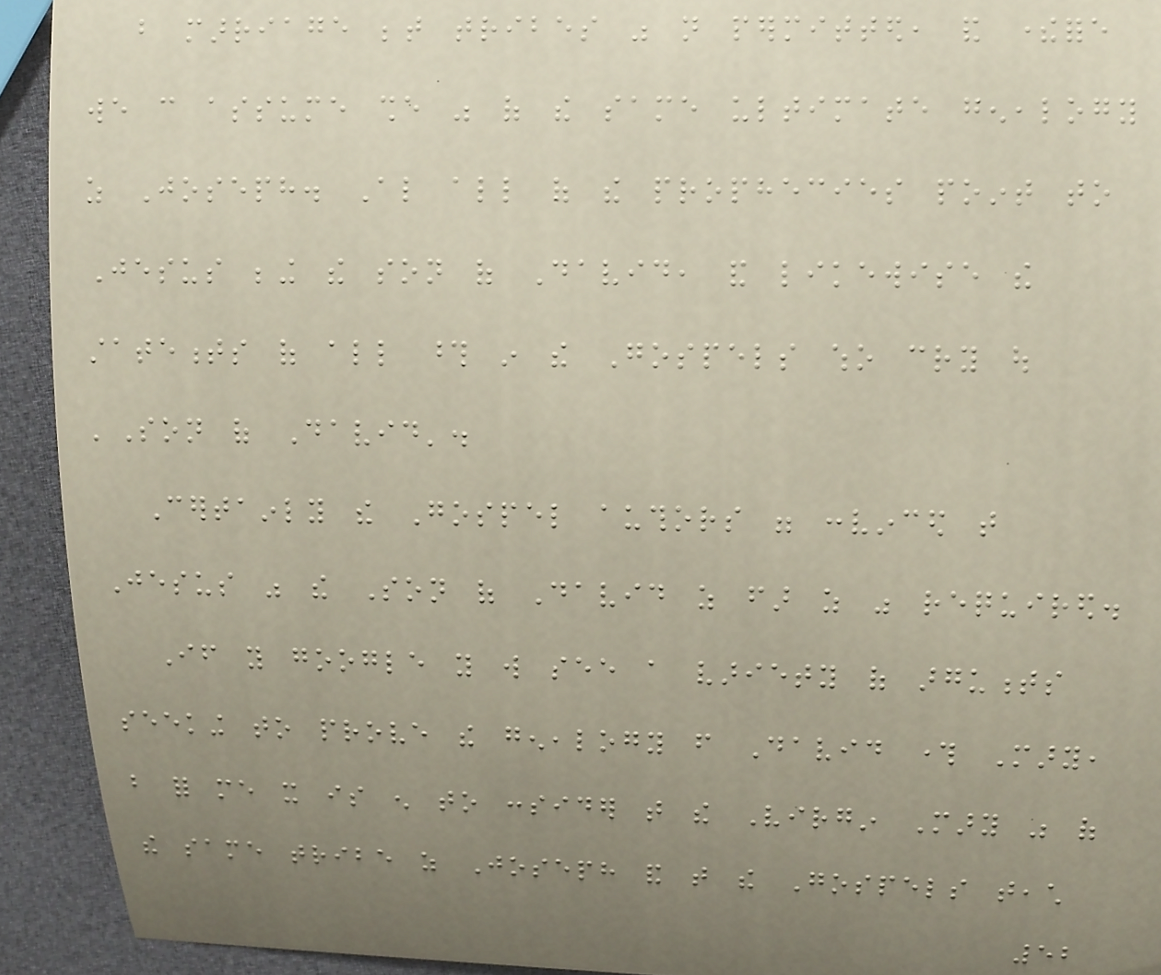but marriage between tribes was not permitted, and therefore
we can assume she was of the same ultimate genealogy
as Joseph. Also all of the prophecies point to
Jesus being the son of David, and likewise the
statements of all those in the Gospels who cry out
'Son of David'.
Certainly the Gospel authors were convinced that
Jesus was the Son of David as far as was required.
If you google you will see a variety of arguments
seeking to prove the genealogy from David through Mary,
but for me it is enough to consider that the Virgin Mary was of
the same tribe as Joseph and that the Gospels teach
52
